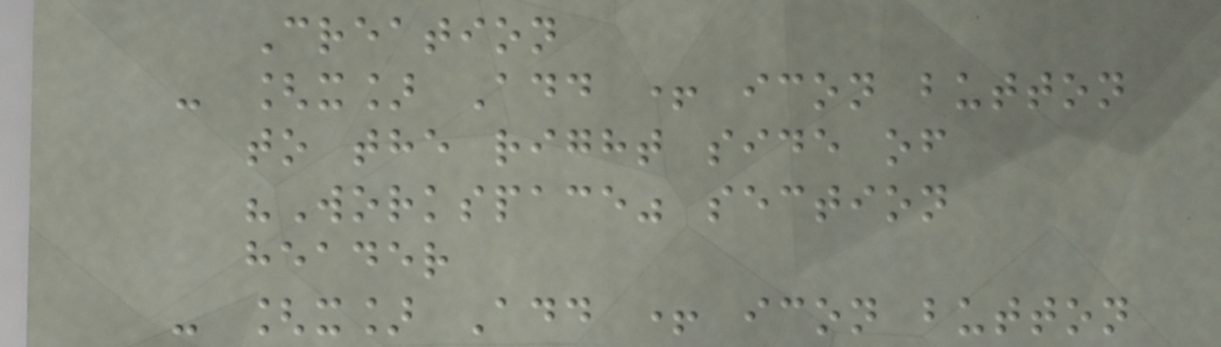Creation
- [x] Add + icon button
to the right side of
"Workspace" section
header
- [x] Add + icon button
